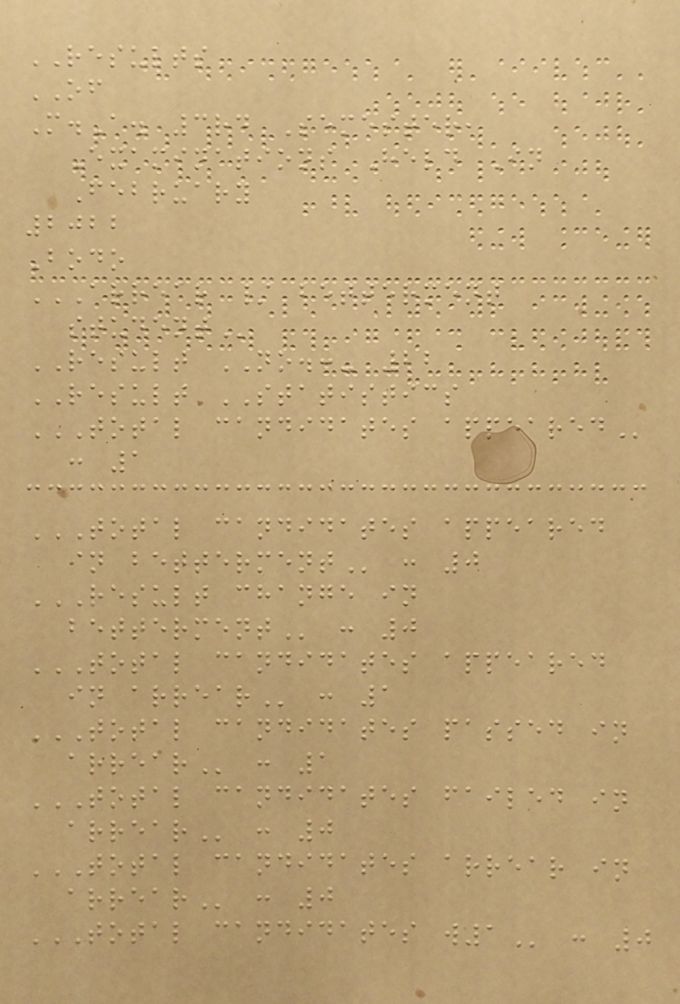RESULTS
OF
M.A. 3rd Semester,
Examinations Held In
February
2022
Bodo
ARREAR / BETTERMENT
STUDENT
RESULT NO.:- 22
RESULT STATISTICS
TOTAL CANDIDATES APPEARED
: 1
TOTAL CANDIDATES APPEARED
IN BETTERMENT : 0
RESULT CHANGE IN
BETTERMENT : 0
TOTAL CANDIDATES APPEARED
IN ARREAR : 1
TOTAL CANDIDATES PASSED IN
ARREAR : 1
TOTAL CANDIDATES FAILED IN
ARREAR : 0
TOTAL CANDIDATES ARREAR IN
ARREAR : 0
TOTAL CANDIDATES W1 : 0
